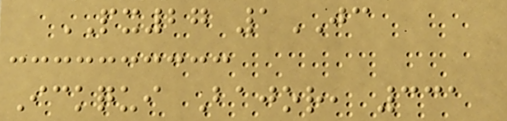PX27 1JC
Ickqui Bajor, 331
